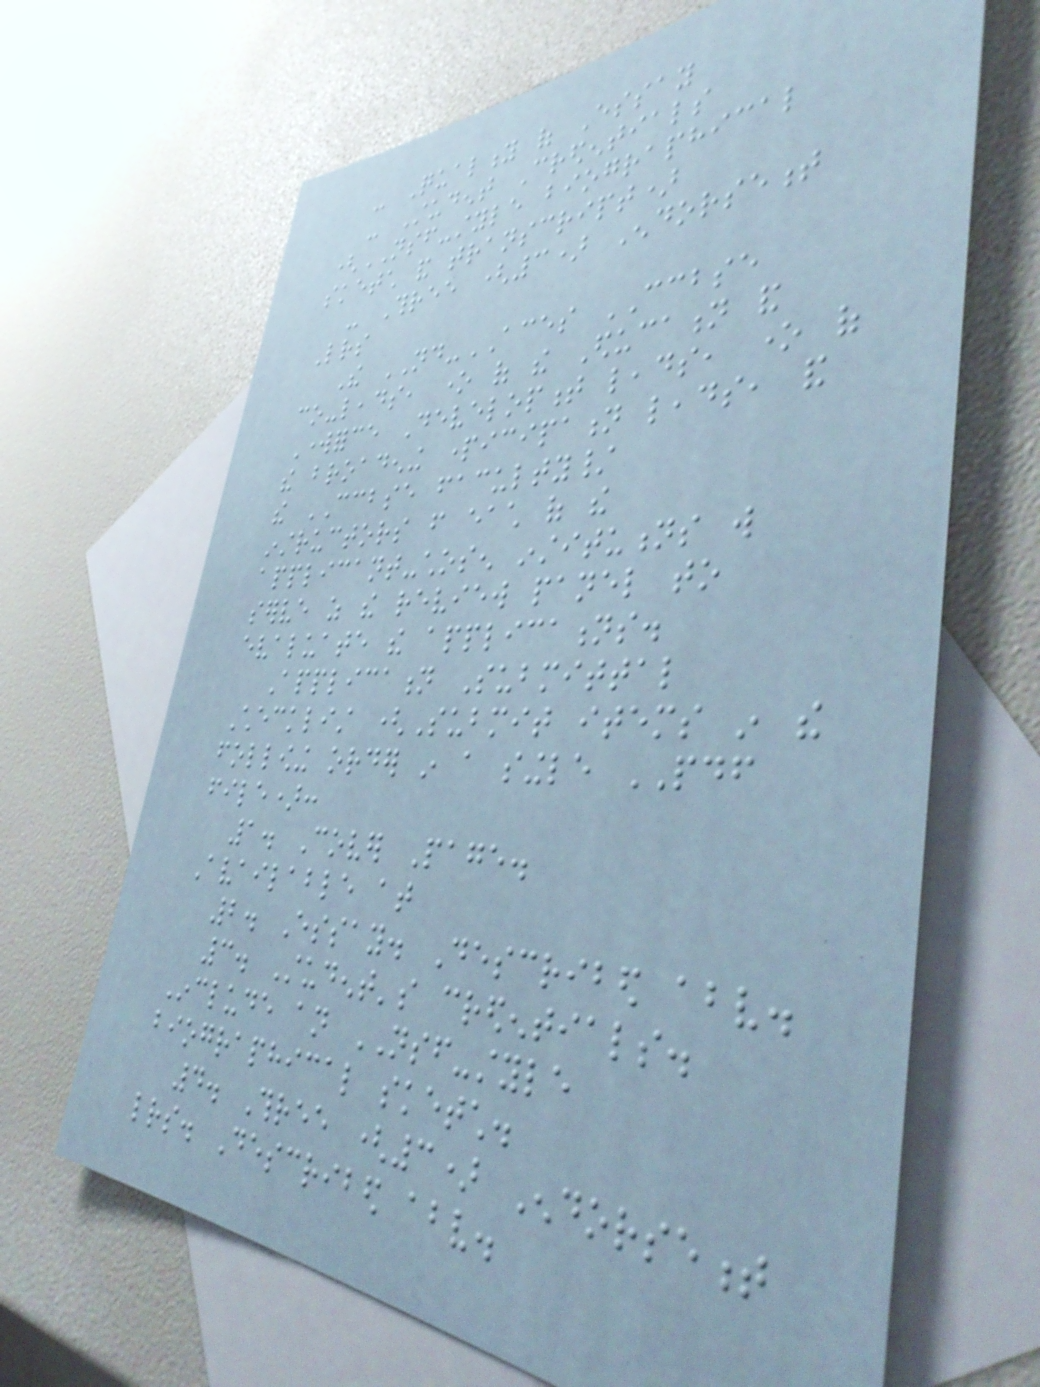- Quality of Essay
- Student Credentials
(NSF-style biographical
sketch and transcript)
- Three (3) Endorsement
Letters
The ND-ACES CCBSE
co-leads, one of the Education and
Workforce Development leads, one of
the broadening participation leads, and
the CCBSE faculty/
instructors from each of the
applicant-chosen institutions will
serve as the review panel to
evaluate the applications.
Application Submittal
Checklist (Submit items in the
following order in a single PDF
file):
1. Cover Page.
Available at
2. Essay. Described above.
3. Student's credentials.
Include an NSF-style
biographical sketch.
4. Three (3) Endorsement
letters. Described above.
